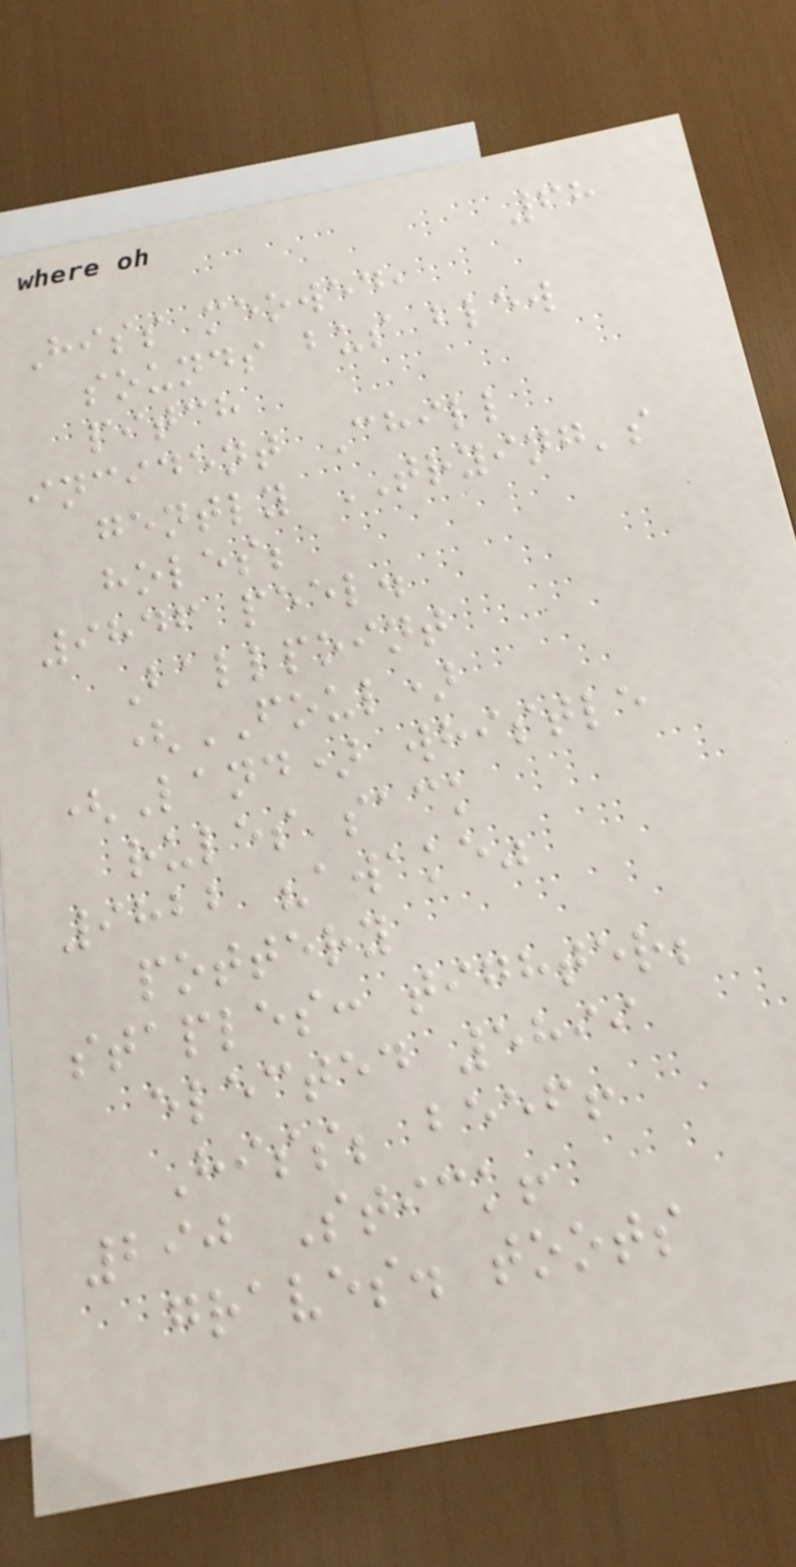68
Hiss meowed,
sounds bus blew
pitch
incident Chill
gently TRYING's
holes;
9846 peel.
Ballpoint
(FOUL)
(Land) whistle
rules sack
9822 "awake"
pottery
staples: tighter;
elected 5899
Hiss; beef!
290 Stick!
graves. toots
